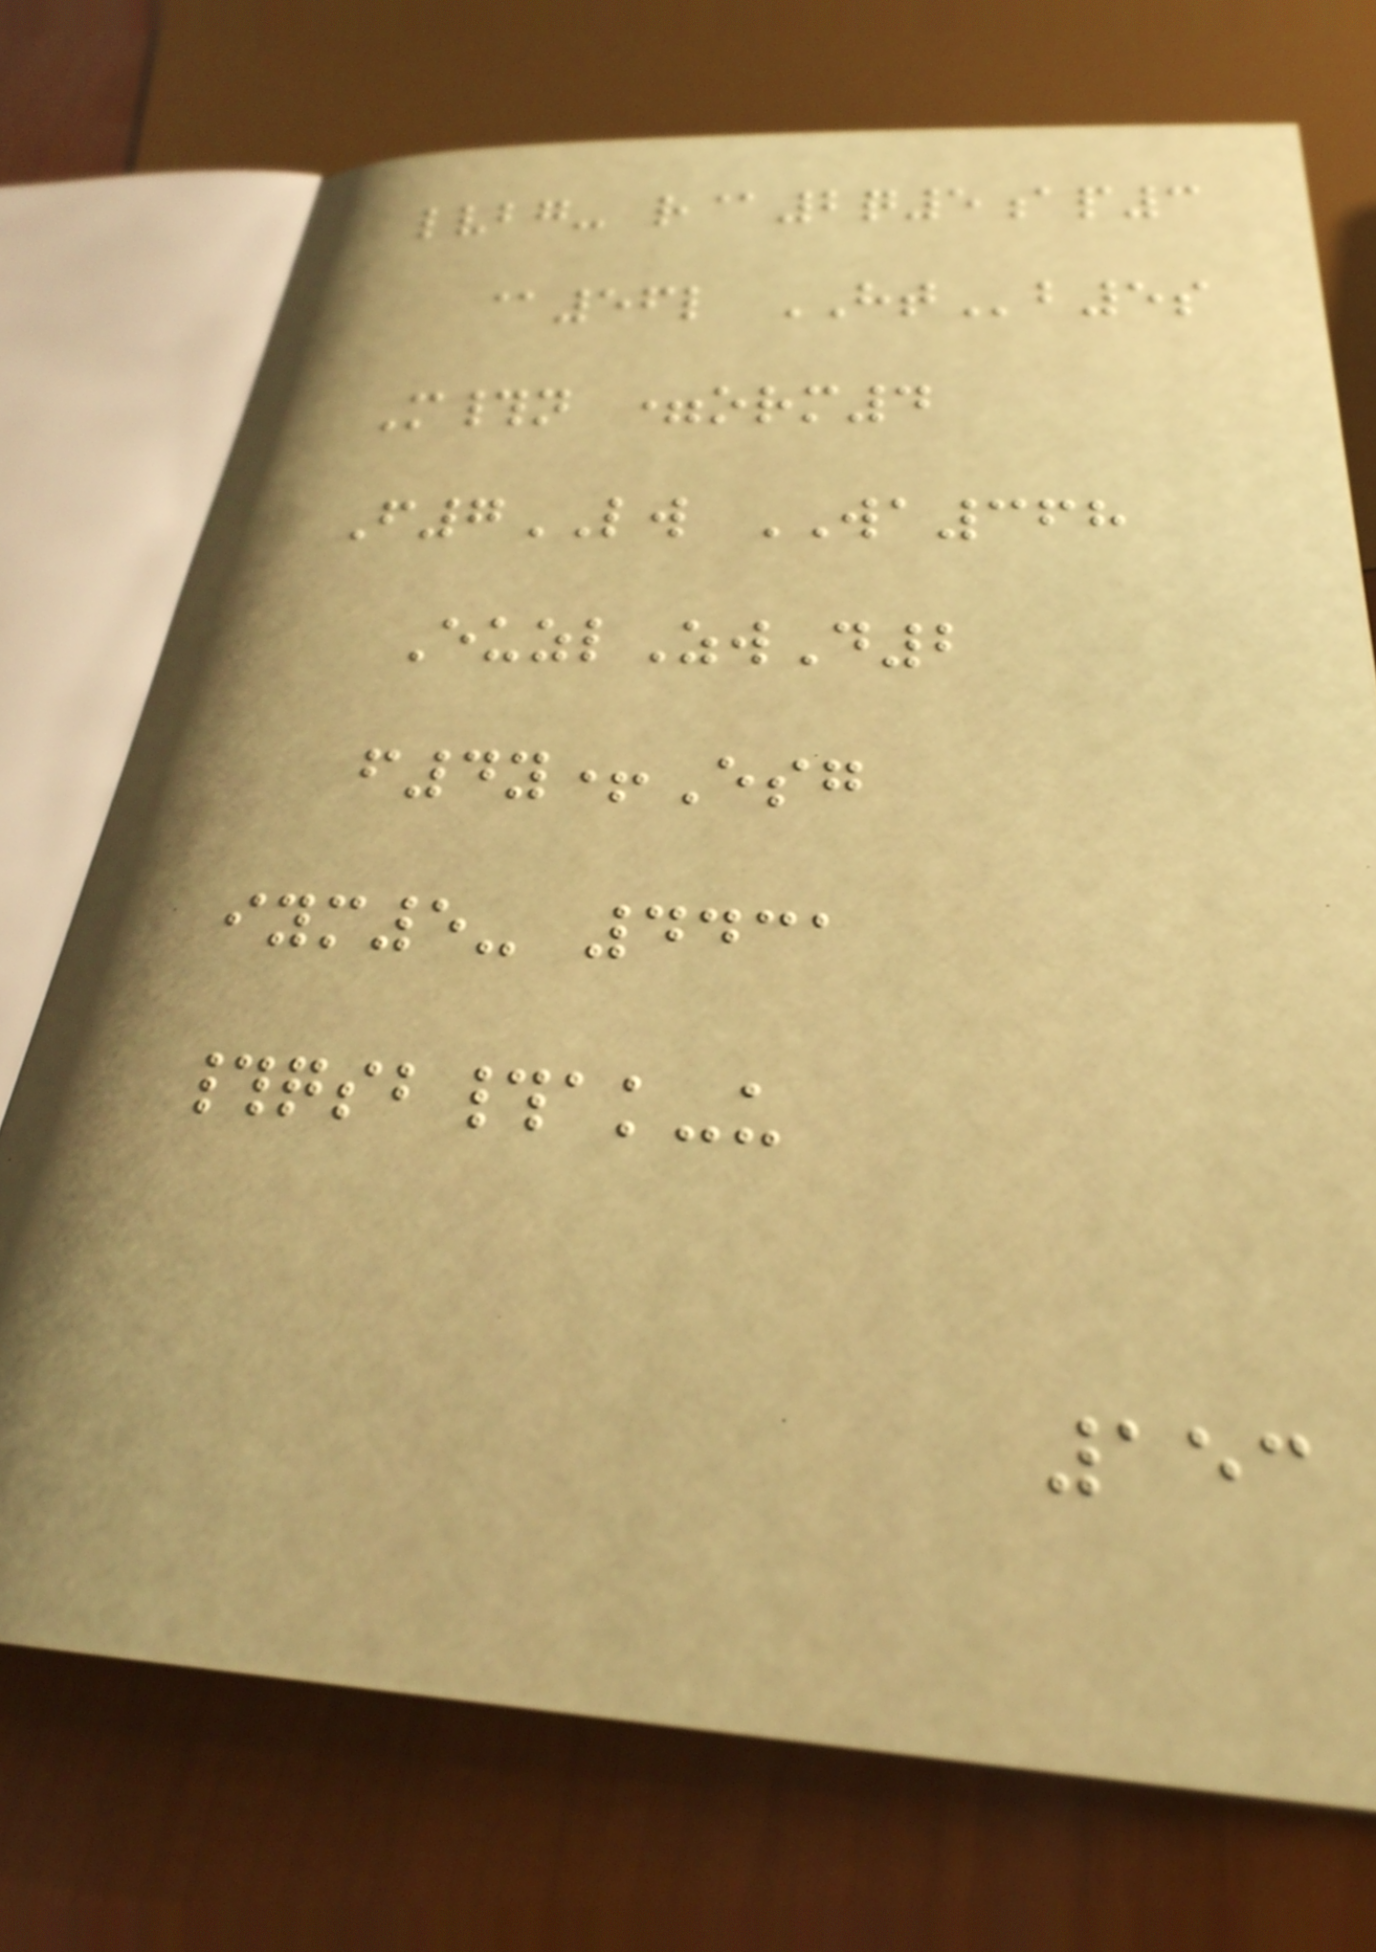lvbg- r@2q5ap3
@56l HTb5s
M#n =orm4
F7LW WA368
EuzlZwD2
f4y+Esg
iym5- 4431
#qsb#ak-u
153
